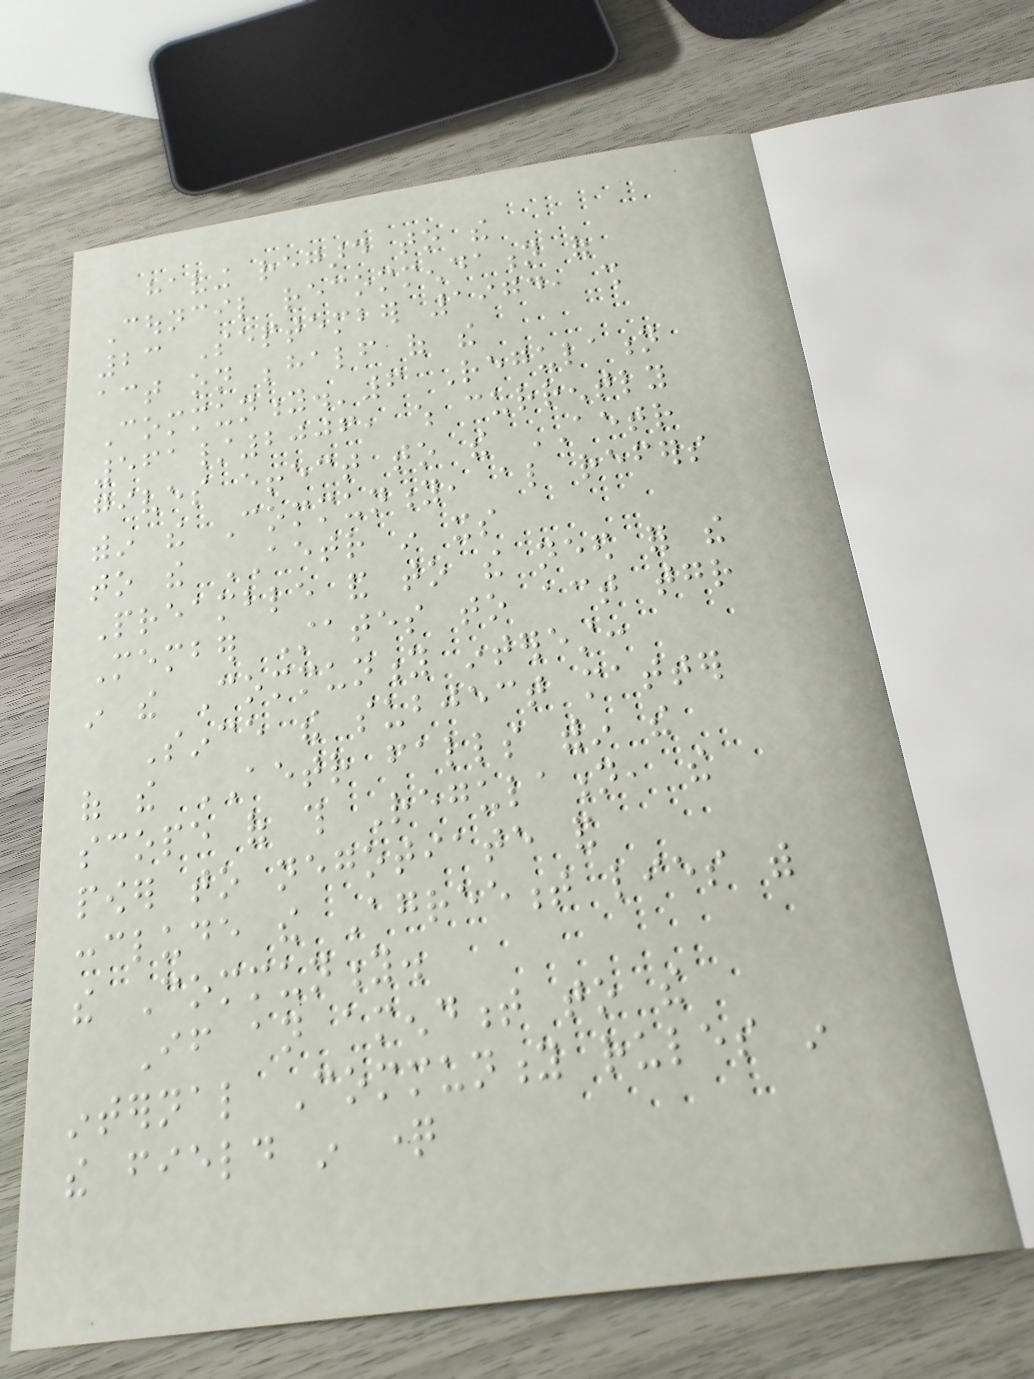having regard to the
Council recommendation of
23 September 1974, shall
act on behalf of the
Community.'6 Regulation
561/2006, which currently
gives effect to the AETR
within the Community, also refers
to the AETR in its
Preamble and to the need for the
Member States to act together
in the Community interest:
Since the subject matter
of the AETR falls within the
scope of this Regulation, the
power to negotiate and
conclude the Agreement lies with
the Community.
If an amendment to the
internal Community rules in
the field in question
